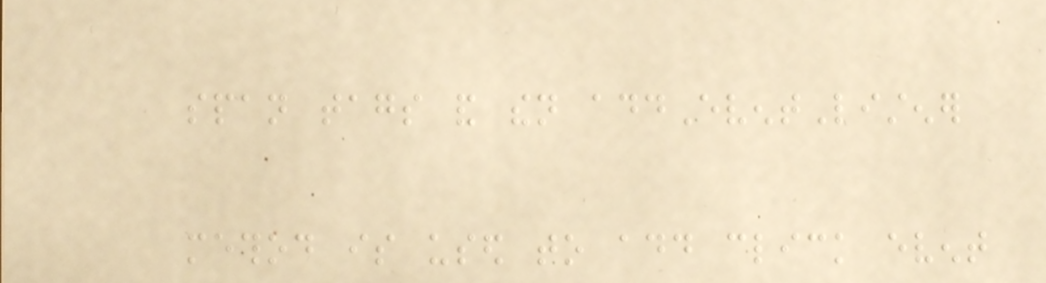span tags and then addEventListener
method is used to add click event
